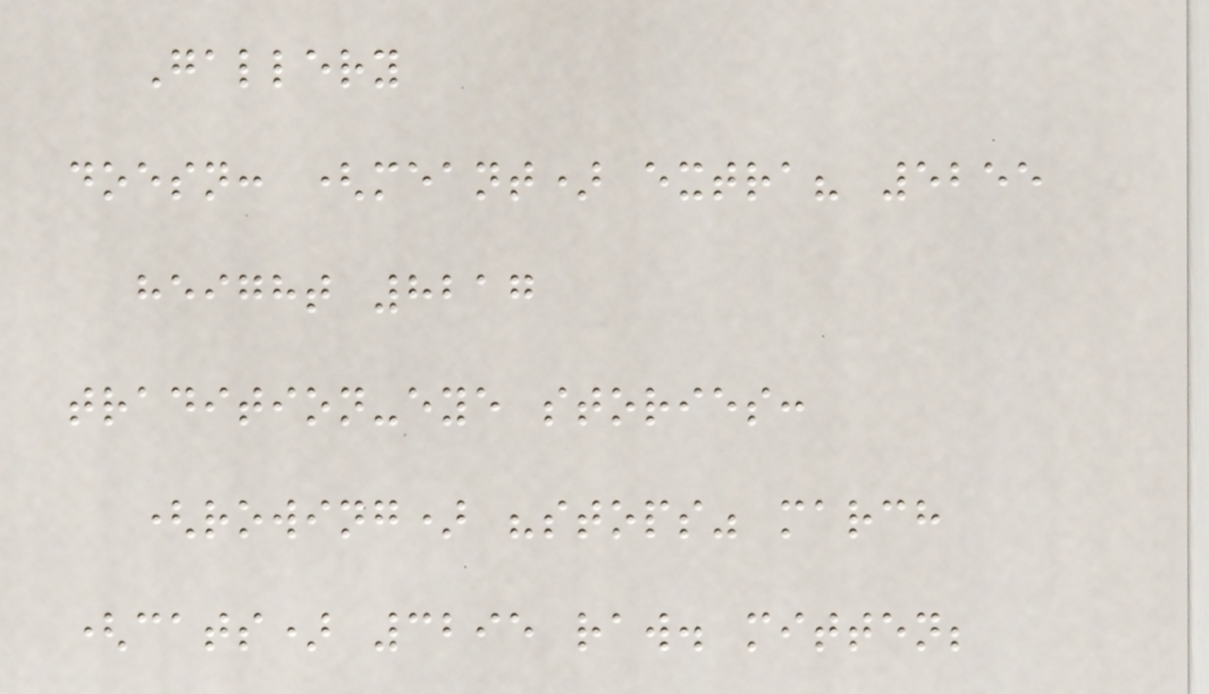Gallery
doesn: (meant) extra? 5255
height 8217
tradition-eye stories:
(rowing) "stops" march
(cats) 3295 raw. mitten;
